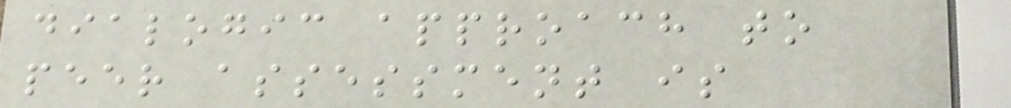dialogic approach to
peer assessment is
